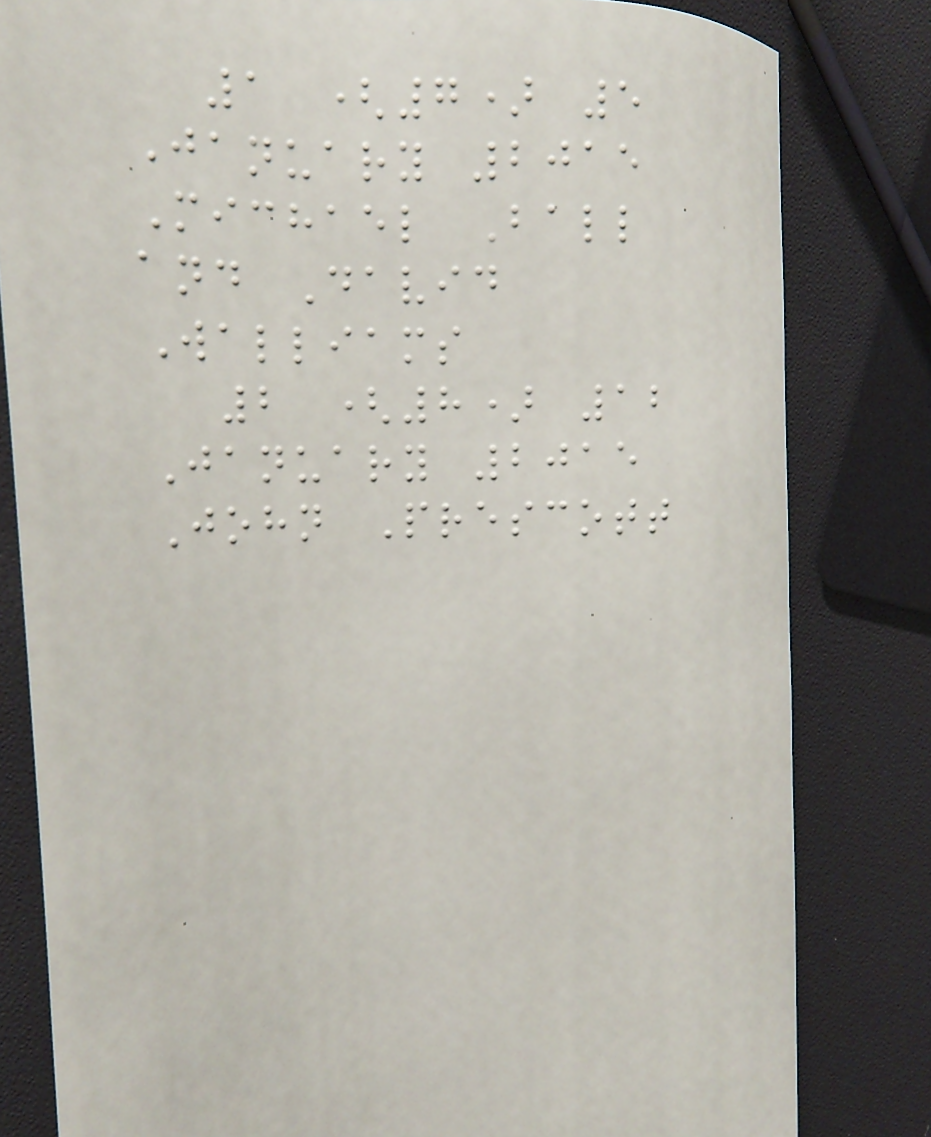1 (7) 5
January 2015
Michael Ball
and David
Walliams
2 (8) 12
January 2015
John Prescott
